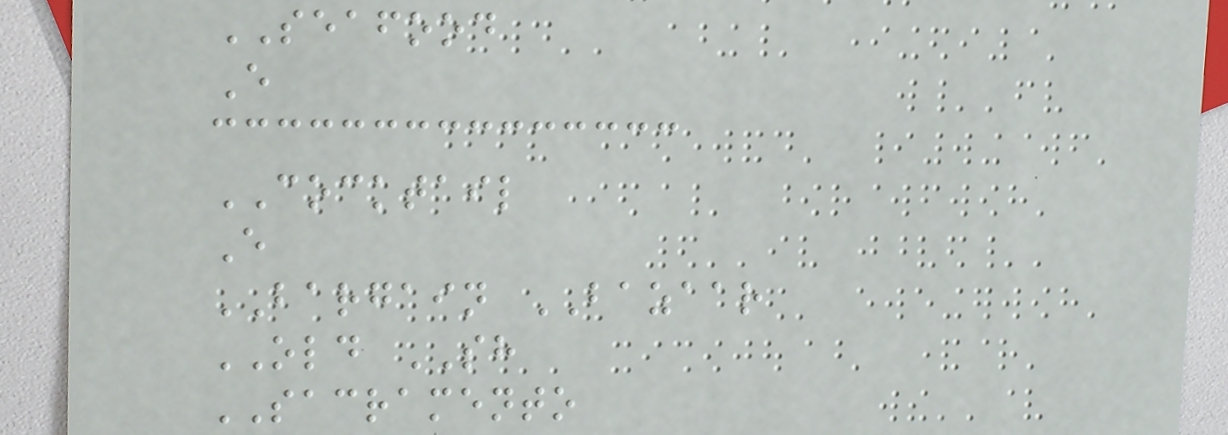SEAFOOD
E
COCKTAIL
E
BARGAIN BAZAAR
OLD SH
SACRAMENTO
